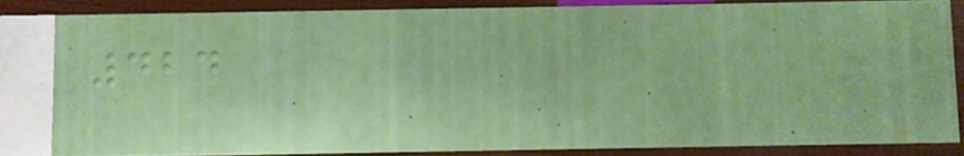424
